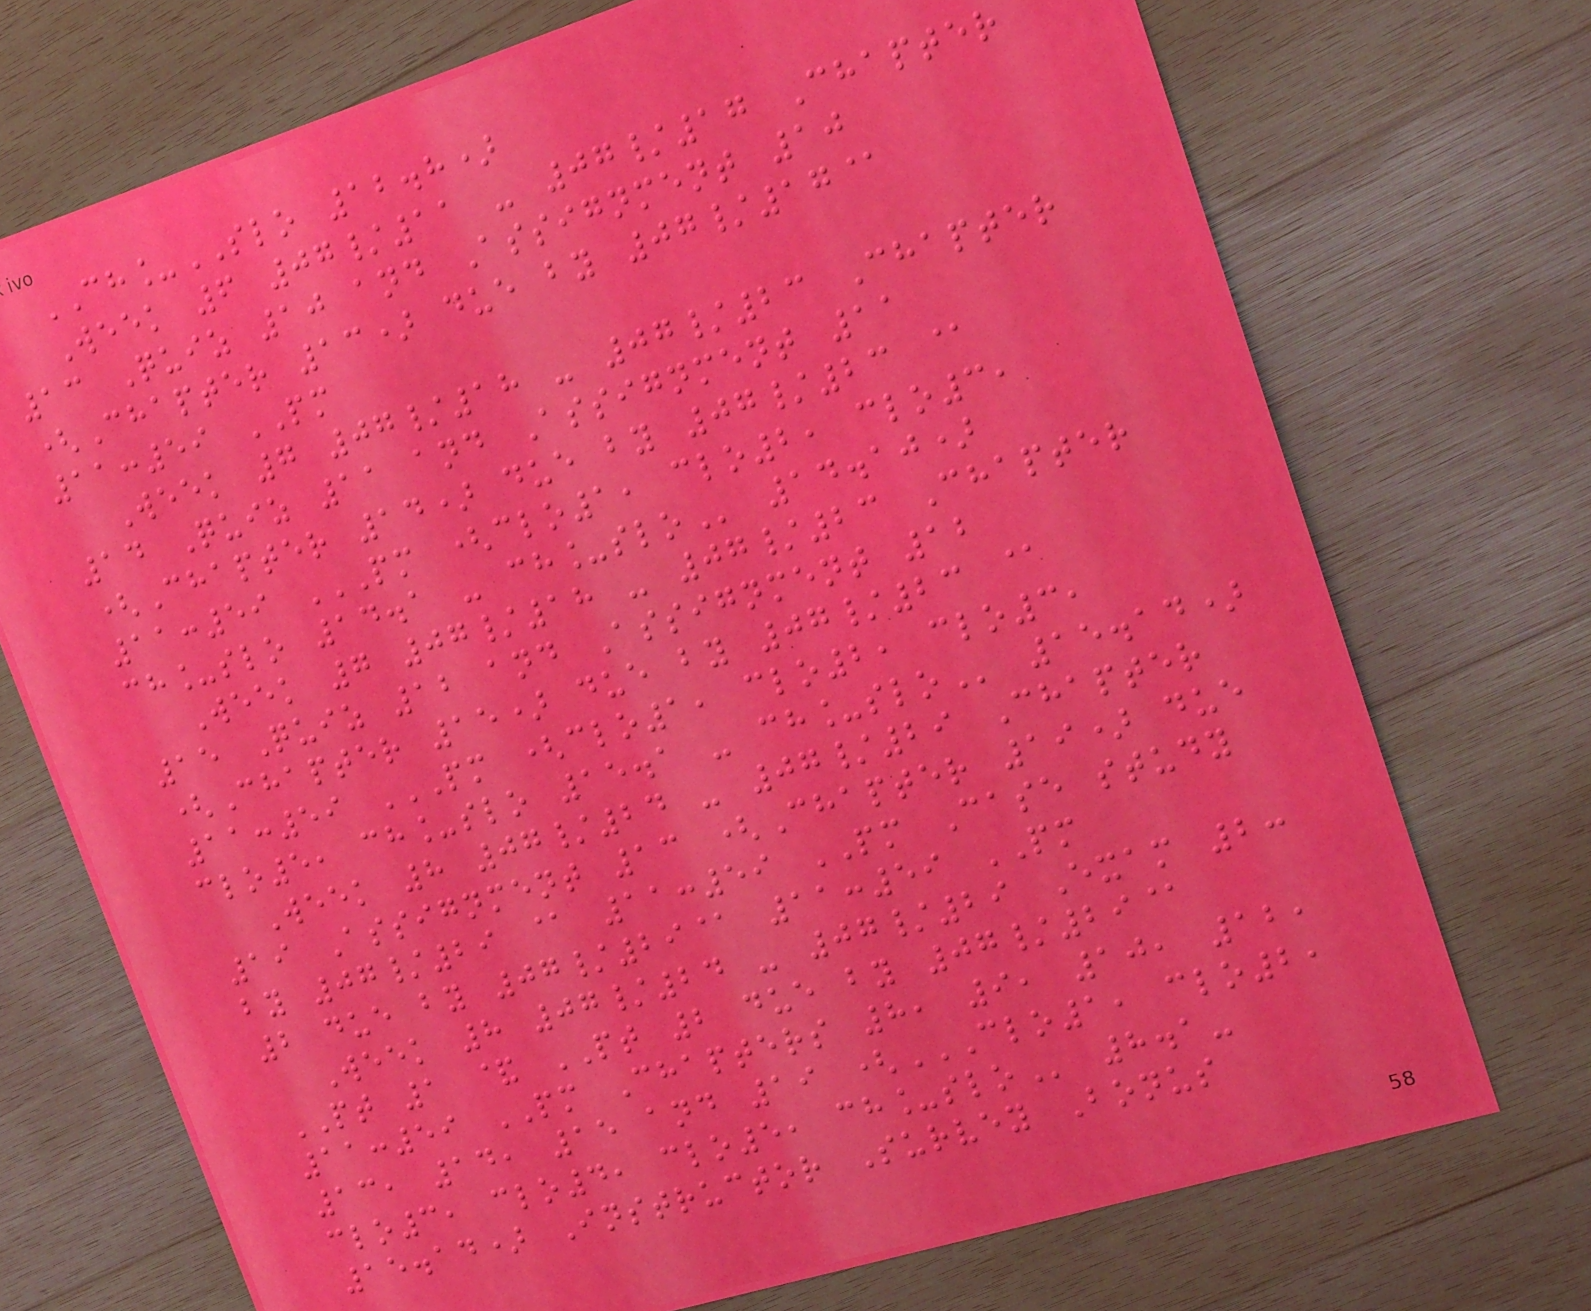CH_SLO 12.8)
Week 6 07/11 - 07/17 Chapter
13 Quiz 10 and Assignment 10
(Chapter 13) due by 07/17@
11:59 PM
Week 7 07/18 - 07/23 Chapter
14 Quiz 11 and Assignment 11
(Chapter 14) due by 07/23 @
11:59 PM (CLO1, CLO2, CLO3,
CH_SLO 14.1 - CH_SLO 14.10)
Week 7 07/18 - 07/23 Chapter
15 Quiz 12 and Assignment 12
(Chapter 15) due by 07/23 @
11:59 PM (CLO1, CLO2, CLO3,
CLO5, CH_SLO 15.1 - CH_SLO 15.14)
Week 8 07/24 - 07/29 Chapter
19 Assignment 13 (Chapter 19) due
by 07/29 @ 11:59 PM Case study
2 due by 07/29@ 11:59 PM
Week 8 07/24 - 07/29 Exam 2:
PT 1 & PT 2 due by 07/29@
11:59 PM Chapters 8, 9, 10, 12,
13, 14, 15 and 19 (CLO1, CLO2,
CLO3, CLO4, CLO5, CH_SLO 8.1-
15.14) Instructor Survey Bonus
